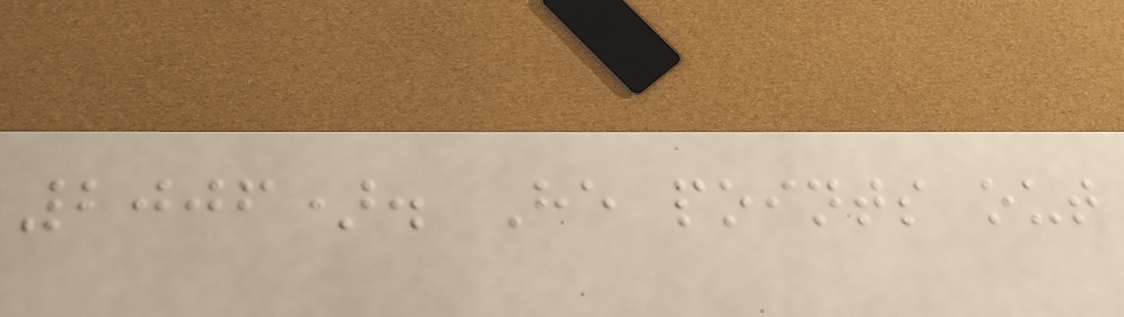2006). He points out
